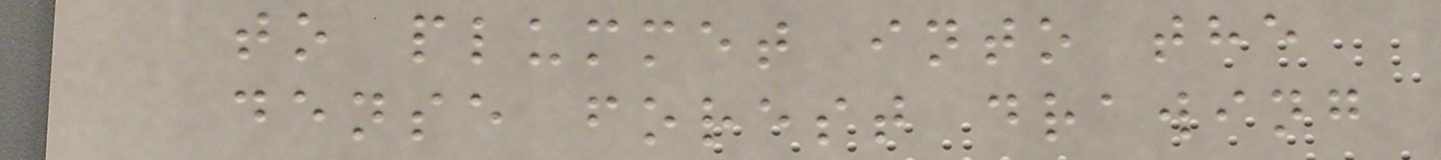to plummet into the
dense forest drawing
